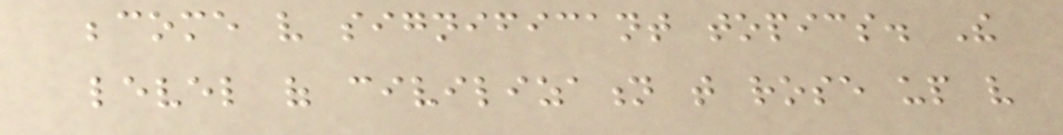become very significant topics. The
level of civilization that rose up very
